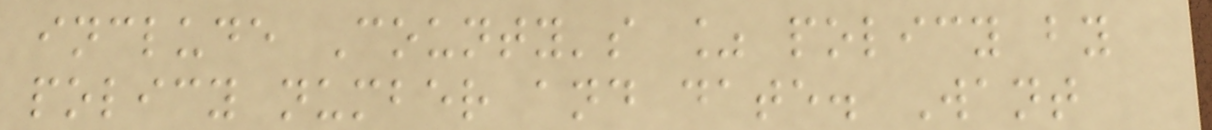include County's % policy by
policy number and date. Want
